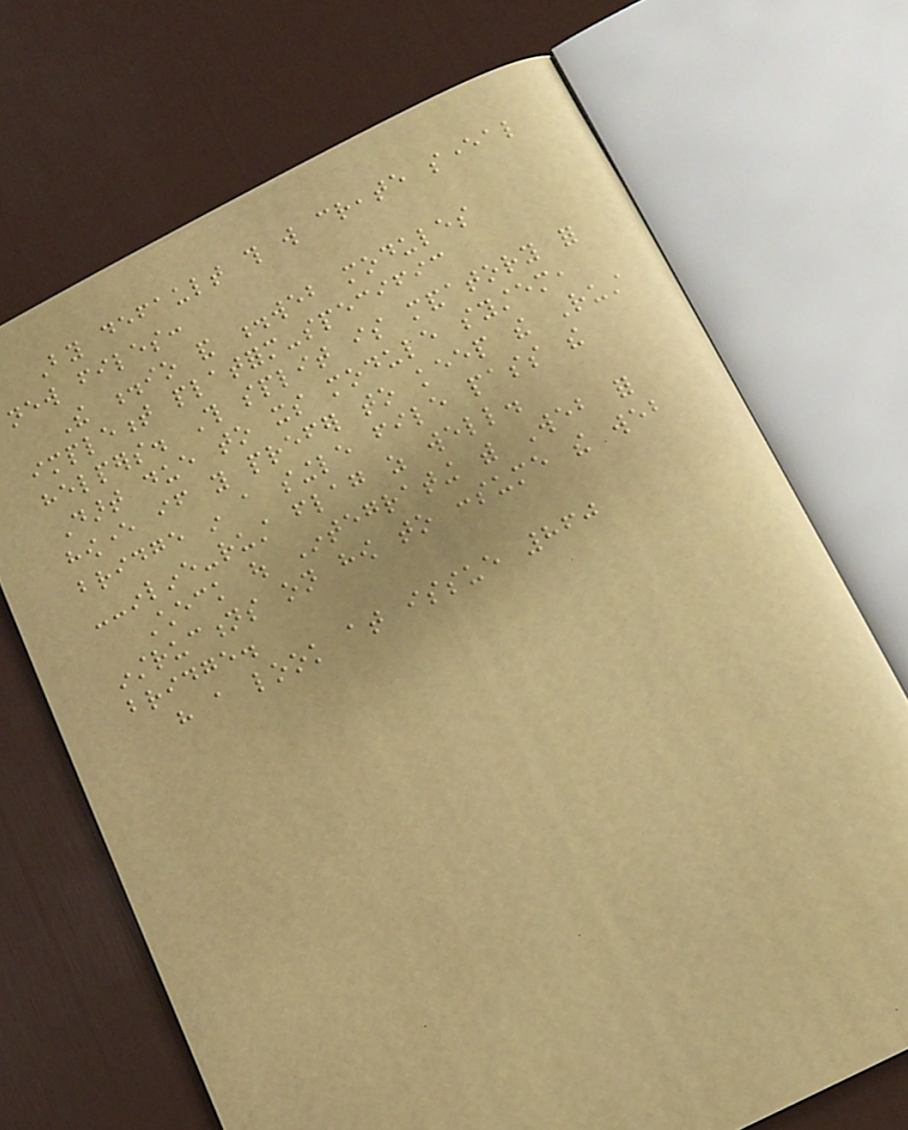By default this will create several
new files:
The .io and .web modules
implement platform-specific
helpers. This split is mandatory for
Dart due to its module system,
however if you prefer to keep the Rust
bridge in a single file pass the
--inline-rust flag as well.
Check out Integrating with Web for
instructions on how to consume the web
bridge.
have a look at issue 860
